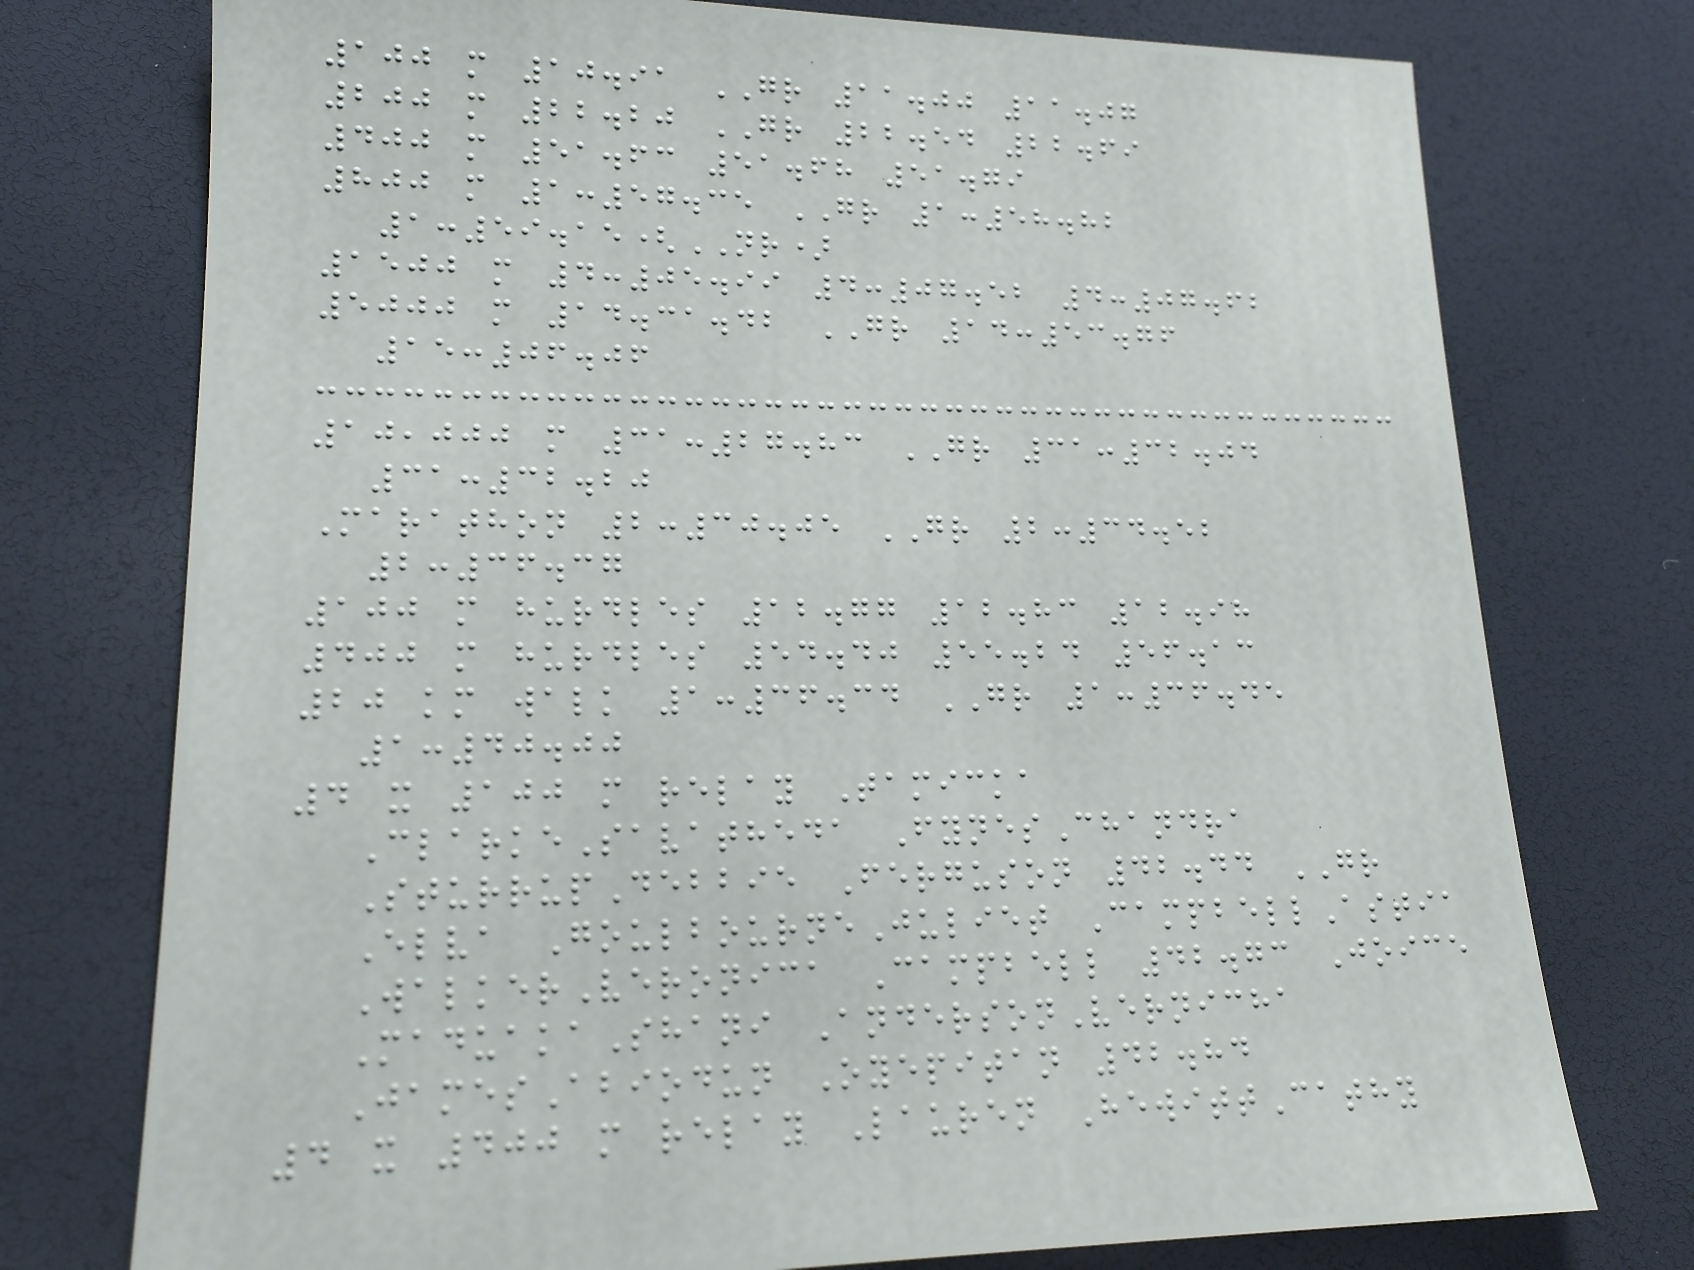100 m 10.91 GR 11.00 11.07
200 m 22.20 GR 22.54 22.69
400 m 51.63 51.68 51.79
800 m 1:57.35 GR 1:58.82
1:59.15(NR)
1500 m 4:05.99 4:07.52 4:07.62
5000 m 14.31.42 GR 14:53.76
15:06.06
10,000 m 31:27.83 GR 31:32.04
31:32.20
Marathon 2:30.05 GR 2:34.52
2:36.37
100 m hurdles 12.77 12.83 12.98
400 m hurdles 54.40 55.24 56.13
20 km walk 1:36.34 GR 1:36.45
1:40.00
4 x 100 m relay Tamicka
ClarkeSavatheda FynesChandra
SturrupDebbie Ferguson 42.44 GR
Elva GoulbourneJuliet CampbellAstia
WalkerVeronica Campbell 42.73 Joice
MaduakaShani AndersonVernicha
JamesAbiodun Oyepitan 42.84
4 x 400 m relay Lauren HewittCathy
